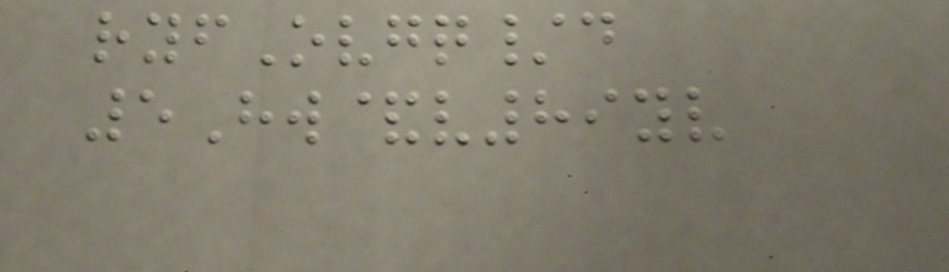ryfOvgq/d
5Hw&v89yv
